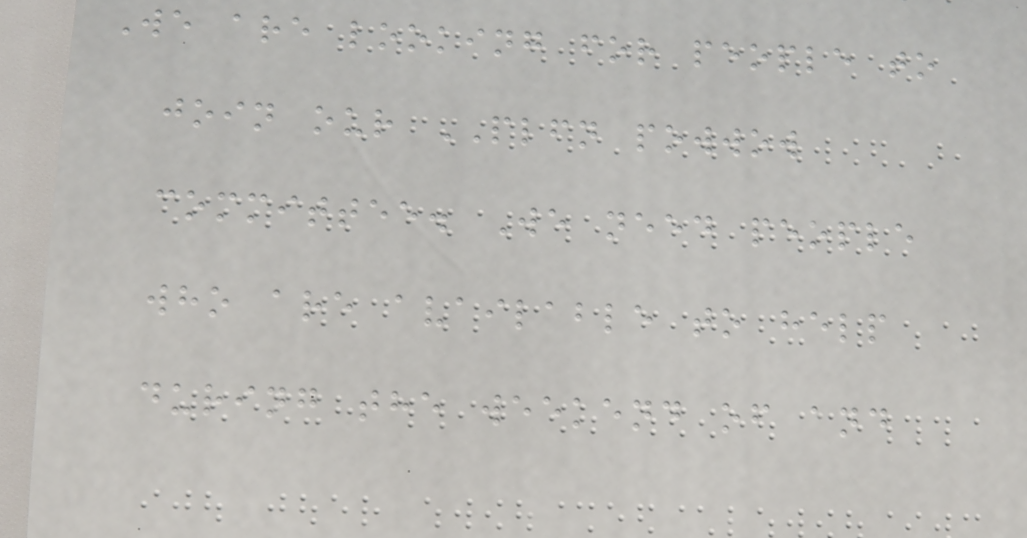We are looking for people to
join our PLFN powwow
committee. We need people
who are available to help
during the weekend of and
